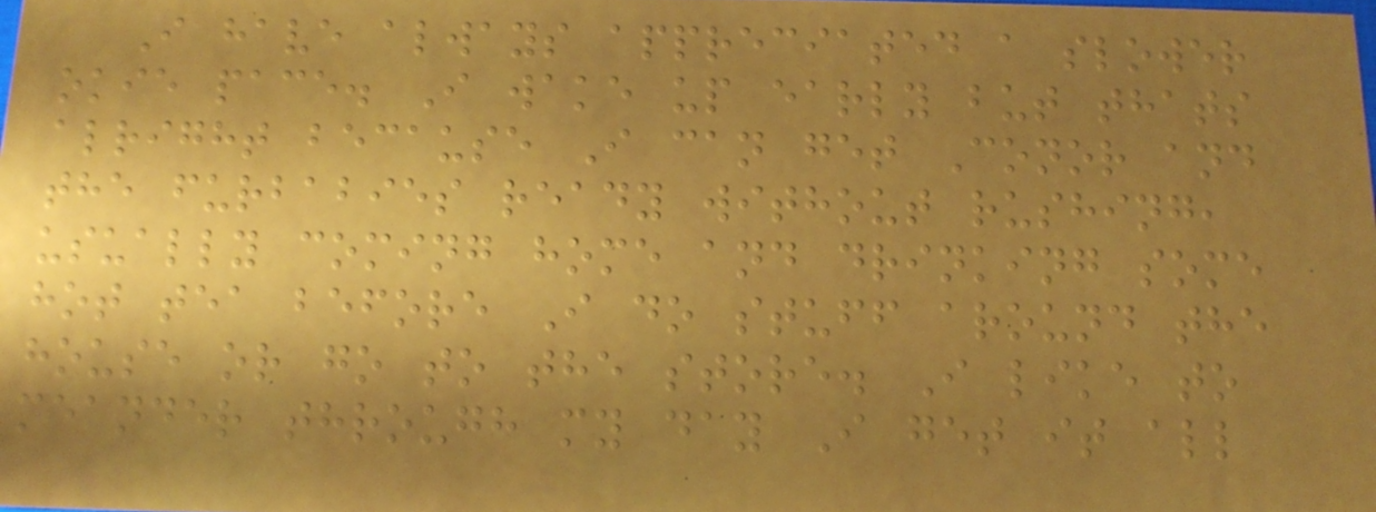I have always appreciated a slower
okie pace. I wake up early but thats
alright because I can get Conor and
the furbabies ready without rushing,
usually coming home and drinking some
hot tea before I do stuff around the
house or go to the store. I like to
meander through my day I get it all
